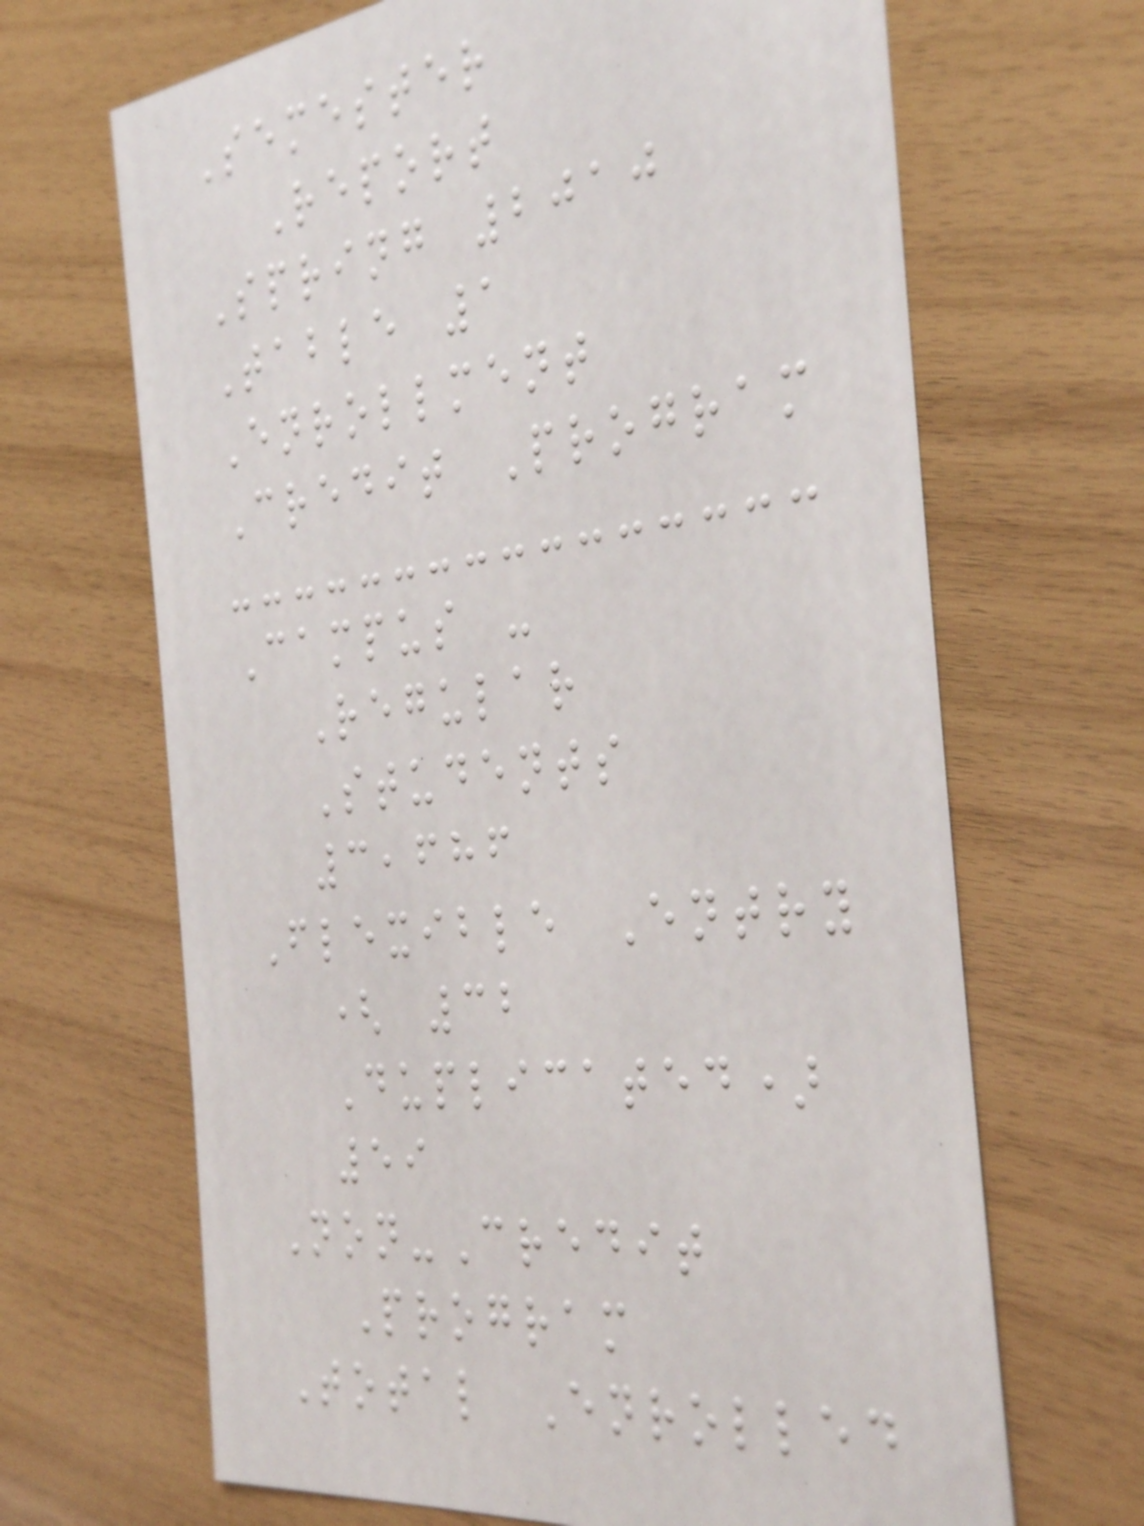Semester
Report
Spring 2010
Table 1
Enrollment
Credit Program
Campus -
Regular
Students
3,686
Flexible Entry
( 32
Duplicated)
59
Non-Credit
Program
Total Enrolled
